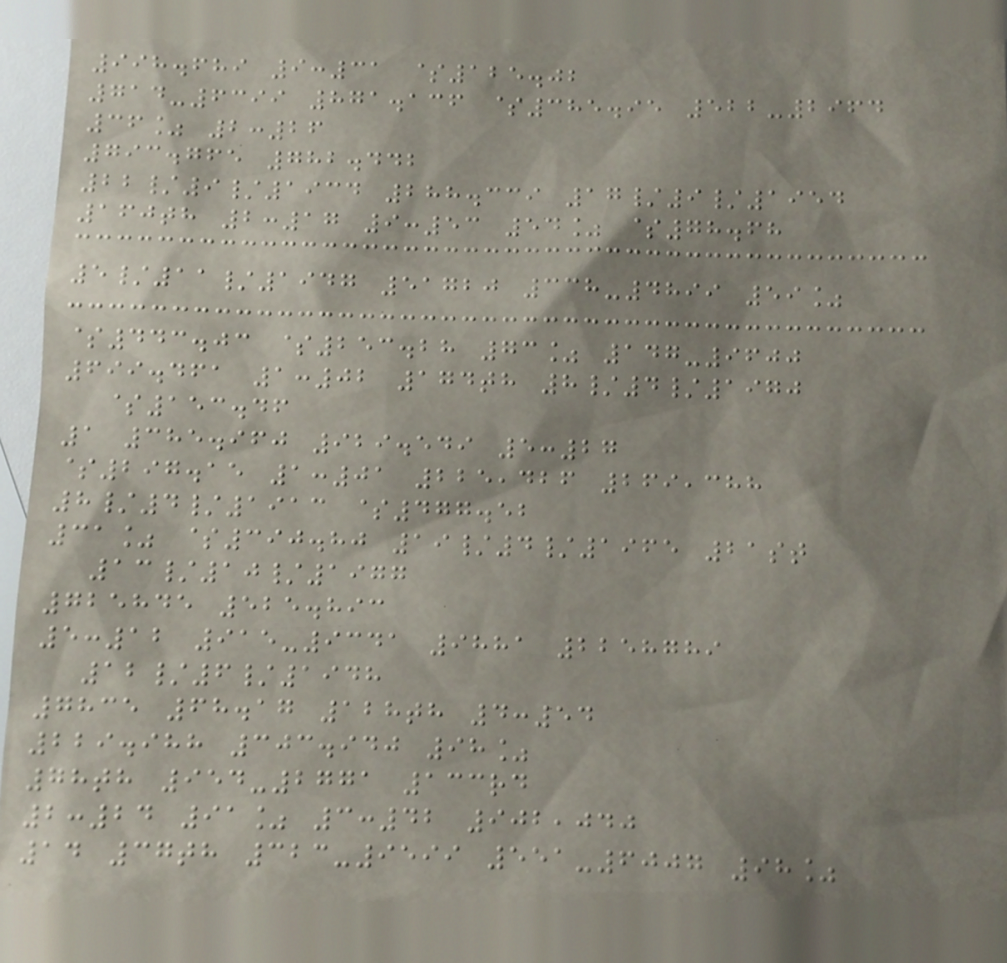998.689 9:31 $125.02
714-6399 871.136 $385.95 522-2964
36% 2:26
793.765 782.442
22/9/1934 288.339 17/9/1954
160th 2:17 9:53 54% $78.68
5/11/1947 51720 338-4899 59%
$443.03 $253.28 73% 147-9600
699.461 1:02 174th 8/4/1970
$153.46
1 385.960 929.549 5:27
$297.15 1:01 225,426 269,388
8/4/1913 $477.52
31% $390.80 19/4/1965 21st
13/10/1977
725845 525.893
5:12 915-9341 9881 2258789
12/6/1948
7835 68.17 128th 4:54
229.988 303.940 98%
78th 954-2771 133rd
2:24 91% 3:42 902,040
14 37th 323-9599 551-6007 98%
